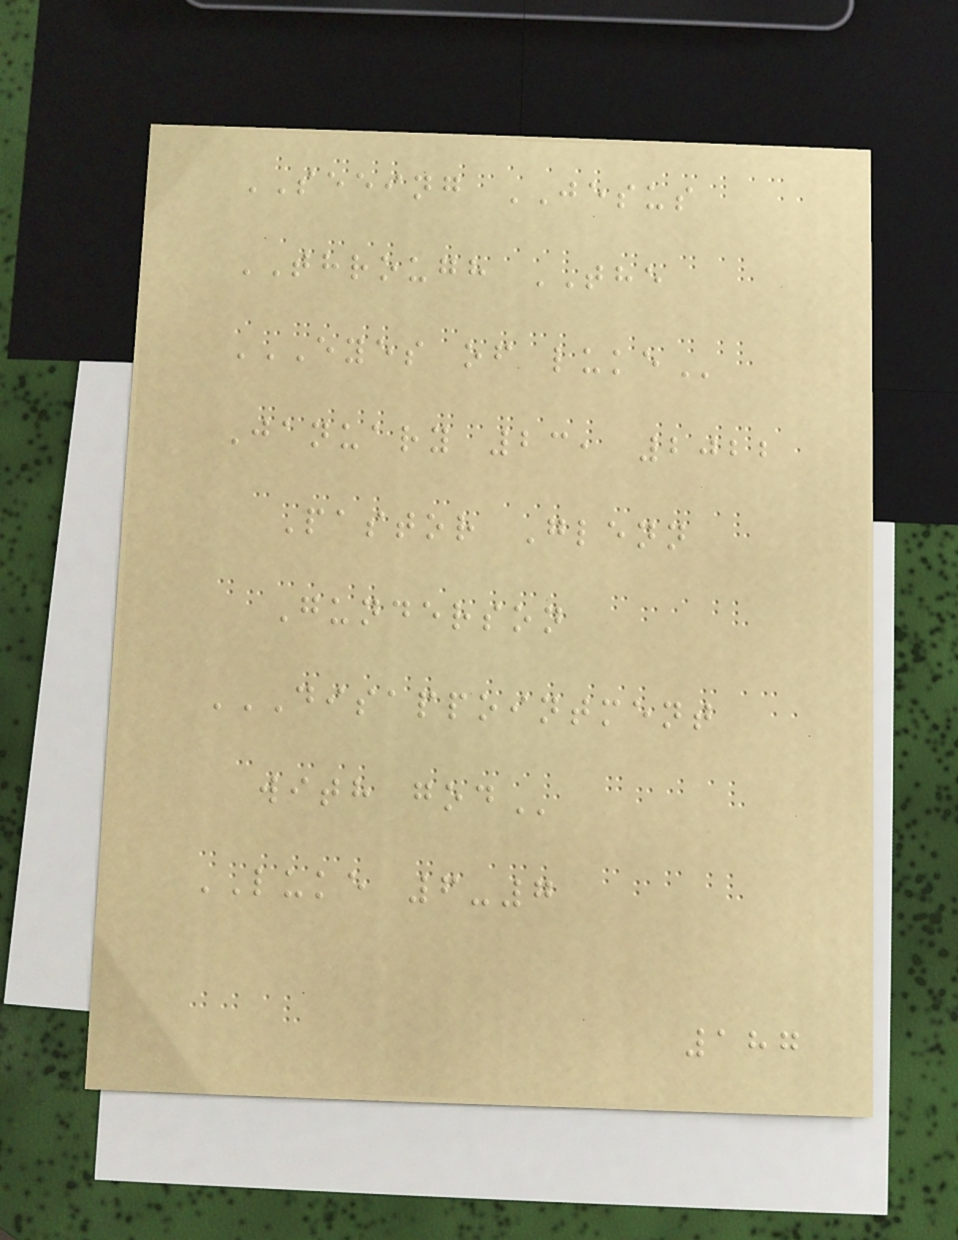SEEING JESUS
THROUGH THE
EYES OF LUKE
January 23, 2022
Pastor Glenn
Gunderson
DISAPPOINTMENT
WITH GOD
LUKE 6-7
187
